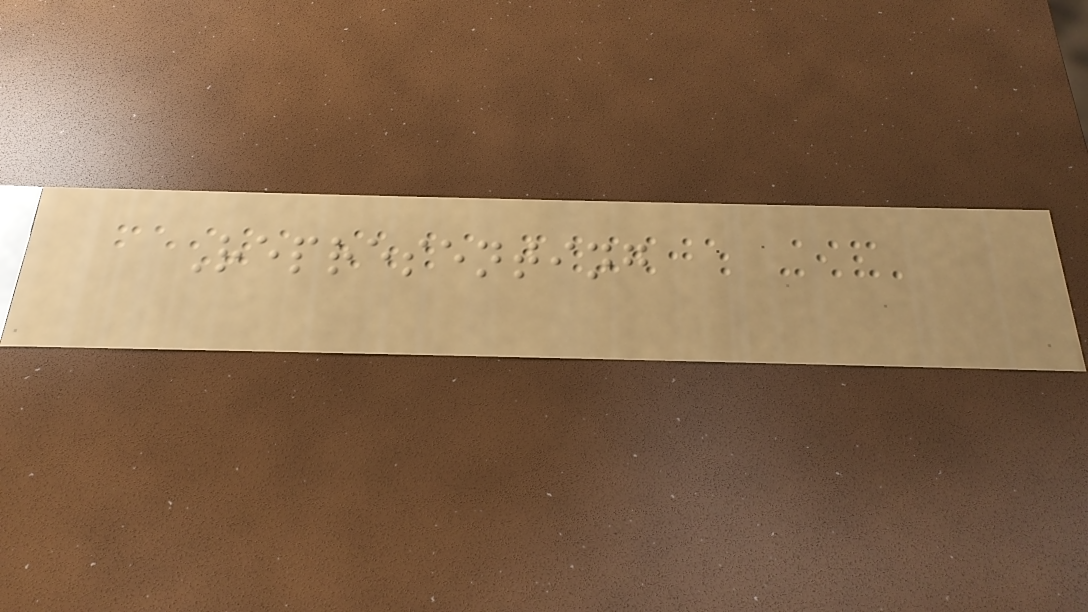Representing
